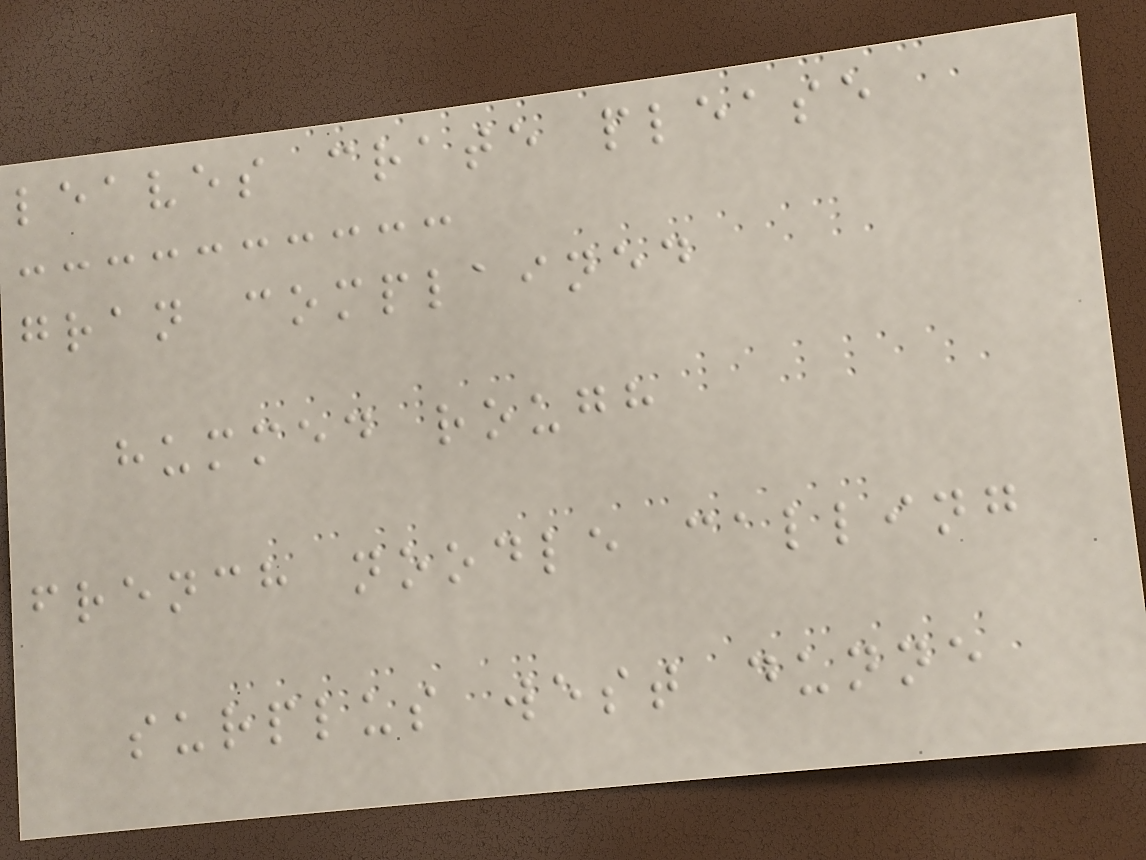leaves crate please
gran complained
hummed rough
french noodle calling
surplus west dunne
